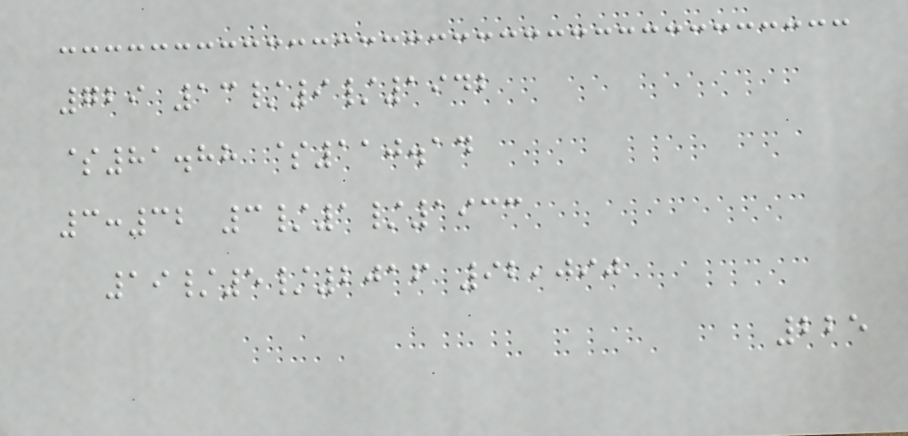729 13/9/1942
$81.88 $110.14
3:32 3/1/1933
19/5/2016 92,090
225
